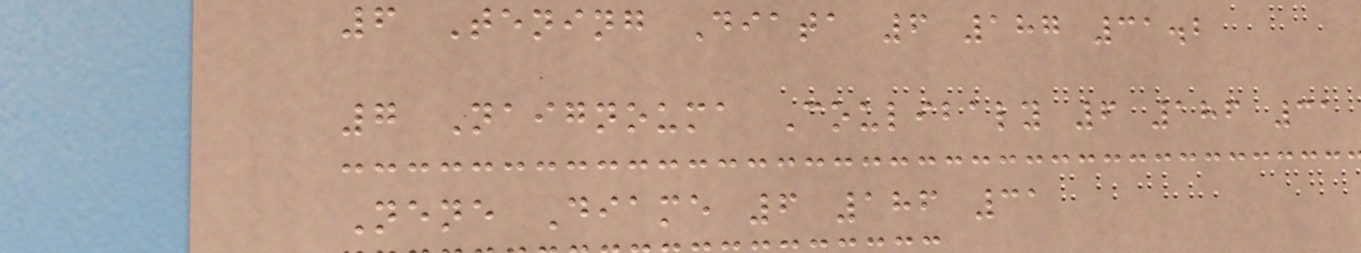6 Tening Diata 6 187 31.2
7 Naignouma Coulibaly 6 186 31
Nene Diame 6 186 31
